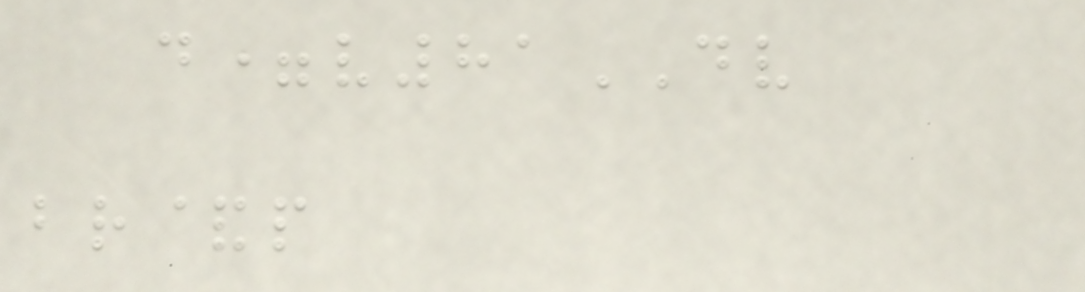d=v81DV
br&p
